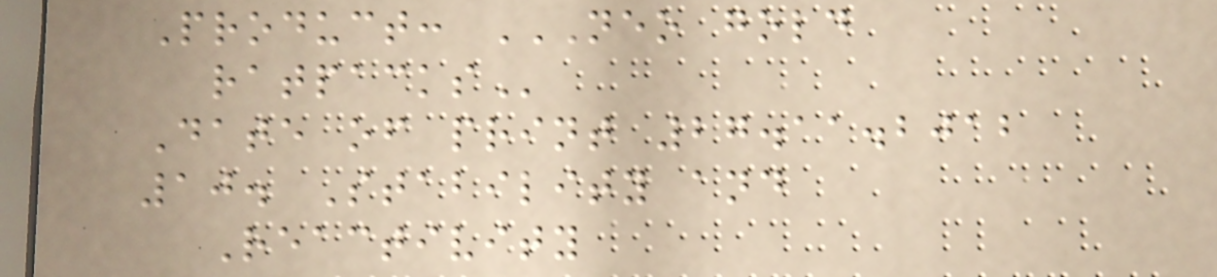Product: NEO GOLD
RATPACKS
Date of print 27.11.2012
10. Stability and
Reactivity
